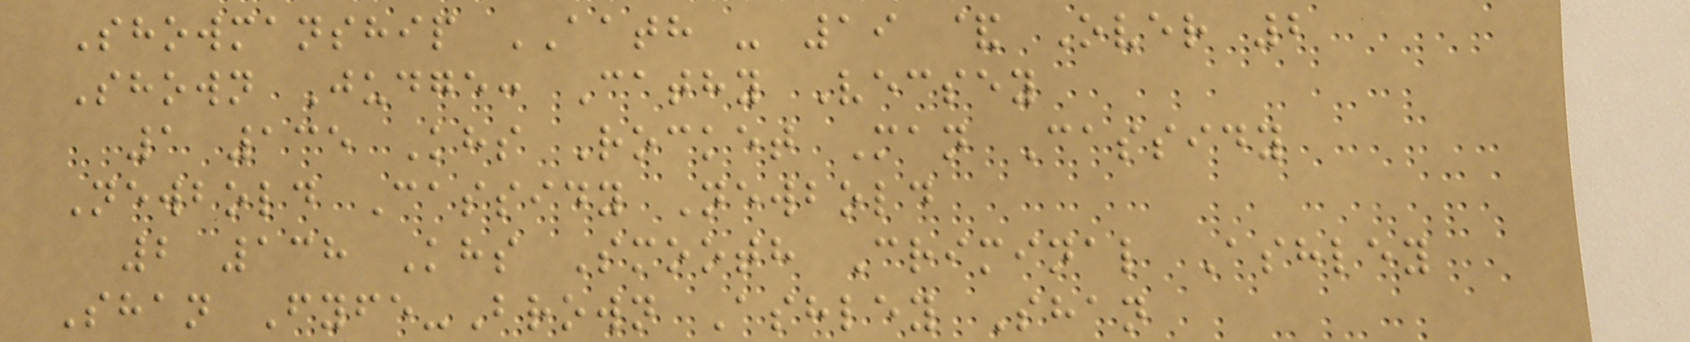Showmanship AATH - 19 & Over 2
Shown Judge: Cathy Vecsey
1 135 Khs Rocket Man Cassidy
Newbold Cassidy Newbold
2 138 Khs Smooth Criminal Ashley
Shan Fyfe-Brown Ashley Shan
